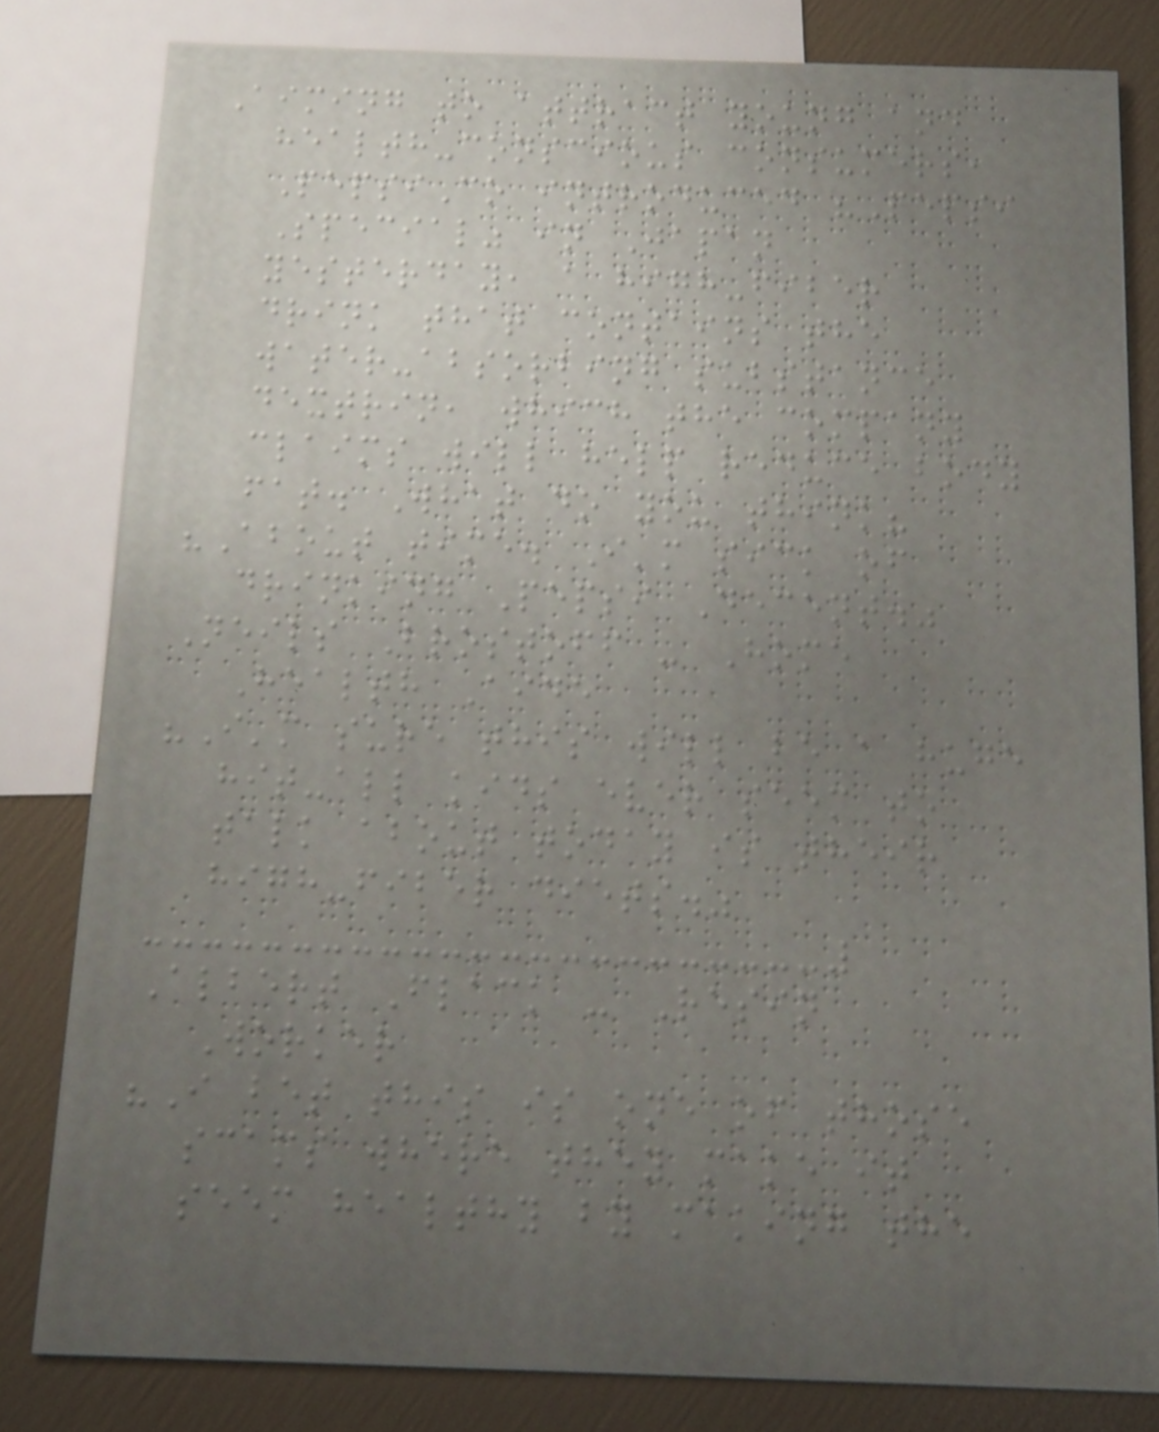Aiming to attract young and
health-conscious consumers,
PepsiCo introduced "Pepsi
Special" in Japan
yesterday, a high-fiber
drink that contains the
water-absorbing substance
dextrin, which the company
claims will help reduce body
fat. What do you think?
"About time. I'm sick of
drinking Pepsi Decent."
Neils Brostoff - Home
Health Aide
"I'm sure this will be a huge
hit-all kids ever seem to
talk about today is their
high-fiber diets."
Albert Flack - Resin
Worker
"I bet this is one of those
scams where they make it
seem healthy by making the
